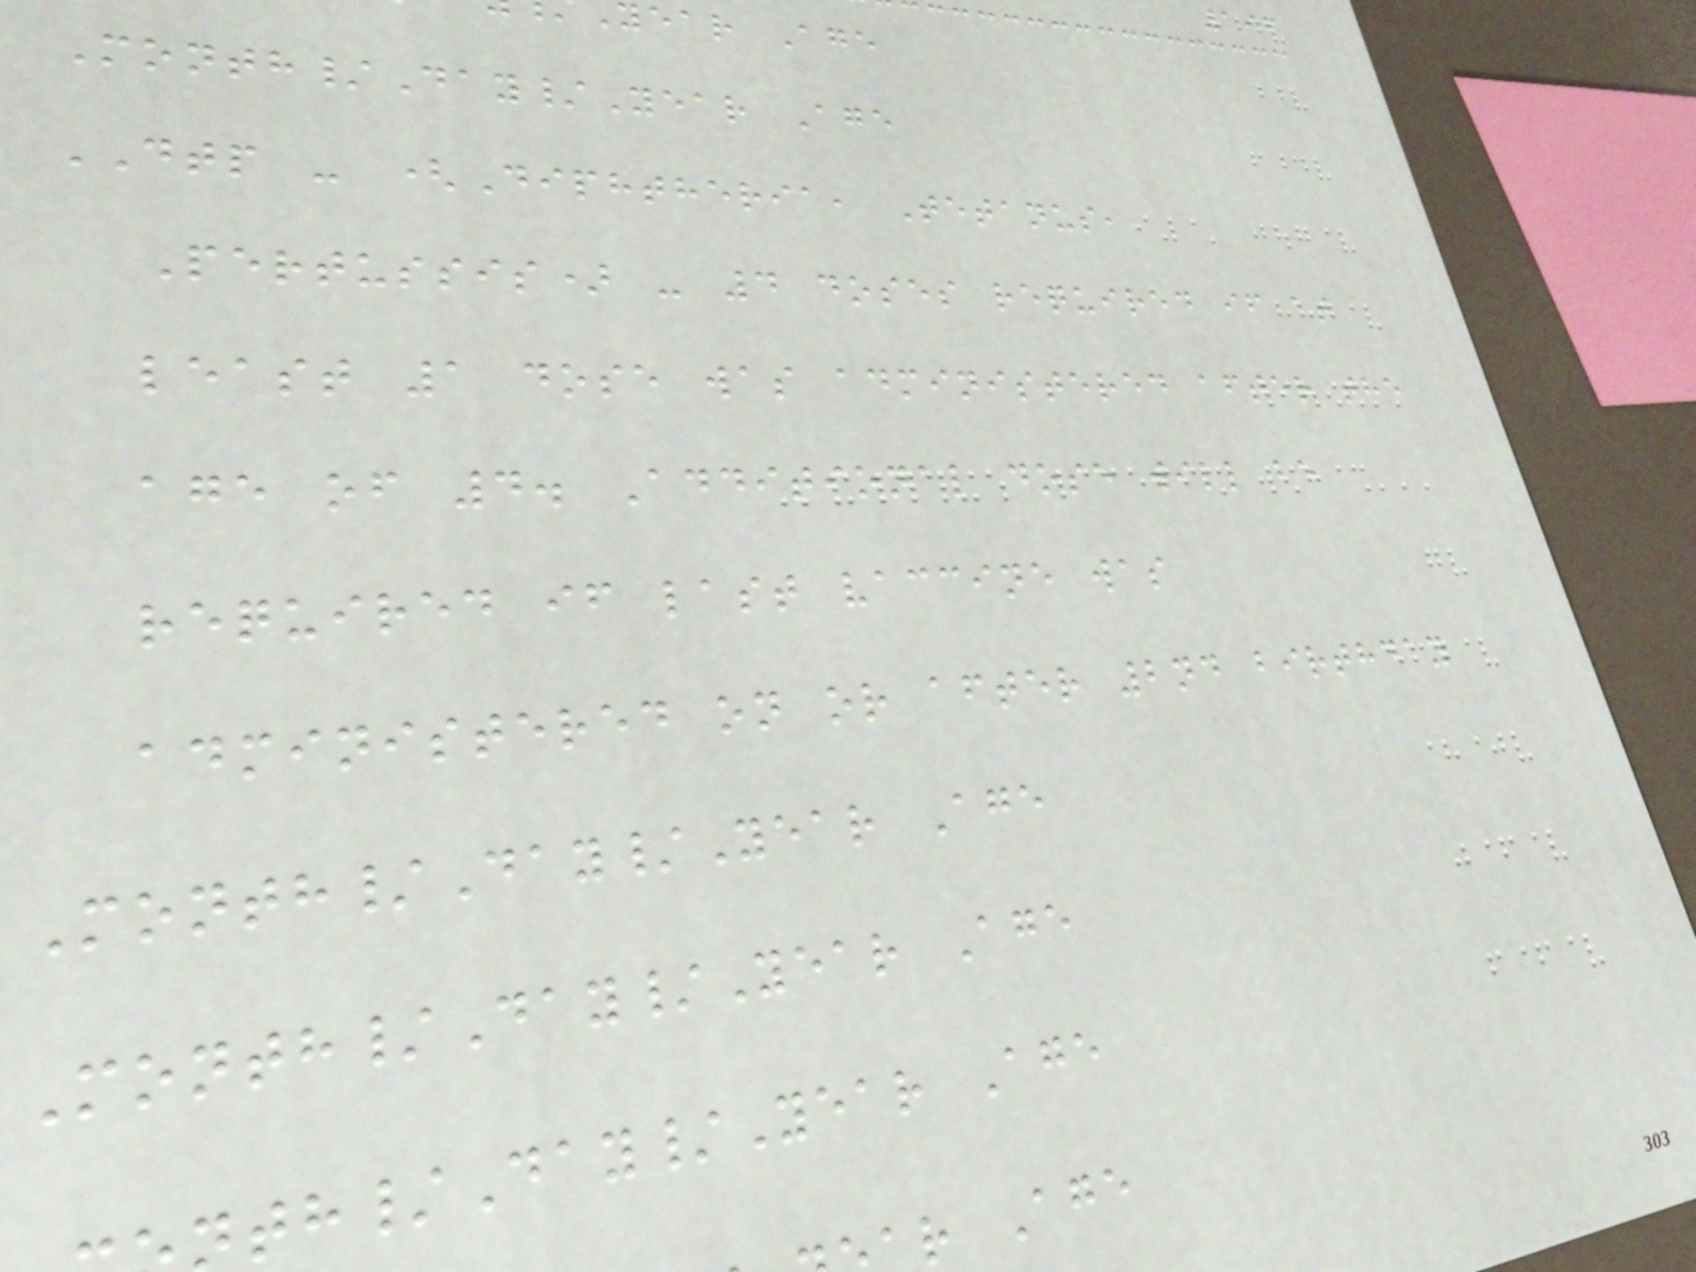196
year Age
Month/Day/Year Age
DTP - (Diphtheria, Tetanus,
Pertussis) - 4 doses required if at
least 1 dose was administered after the
age of 4. Additional dose will be
required if last vaccine was
administered on or after 2nd birthday
Month/Day/Year Age
Month/Day/Year Age
th/Day/Year Age
r Age
